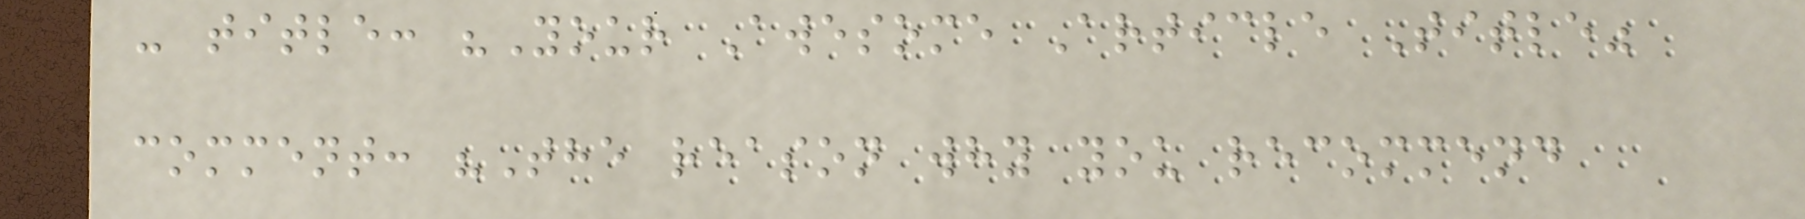- title: "Your Awesome Article Title"
comment: "The reason why you recommend
